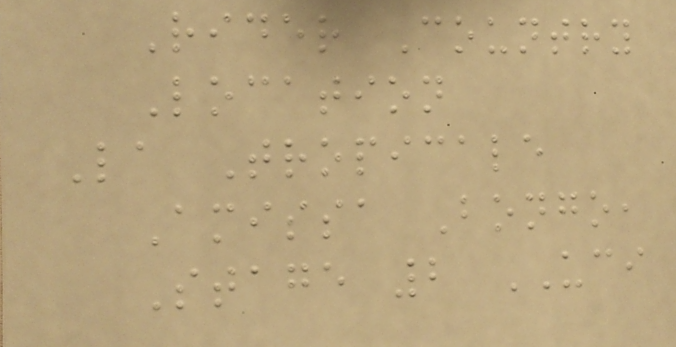Rider Country
Location
La Tropicale
Amissa Bongo,
Stage 2 UCI
